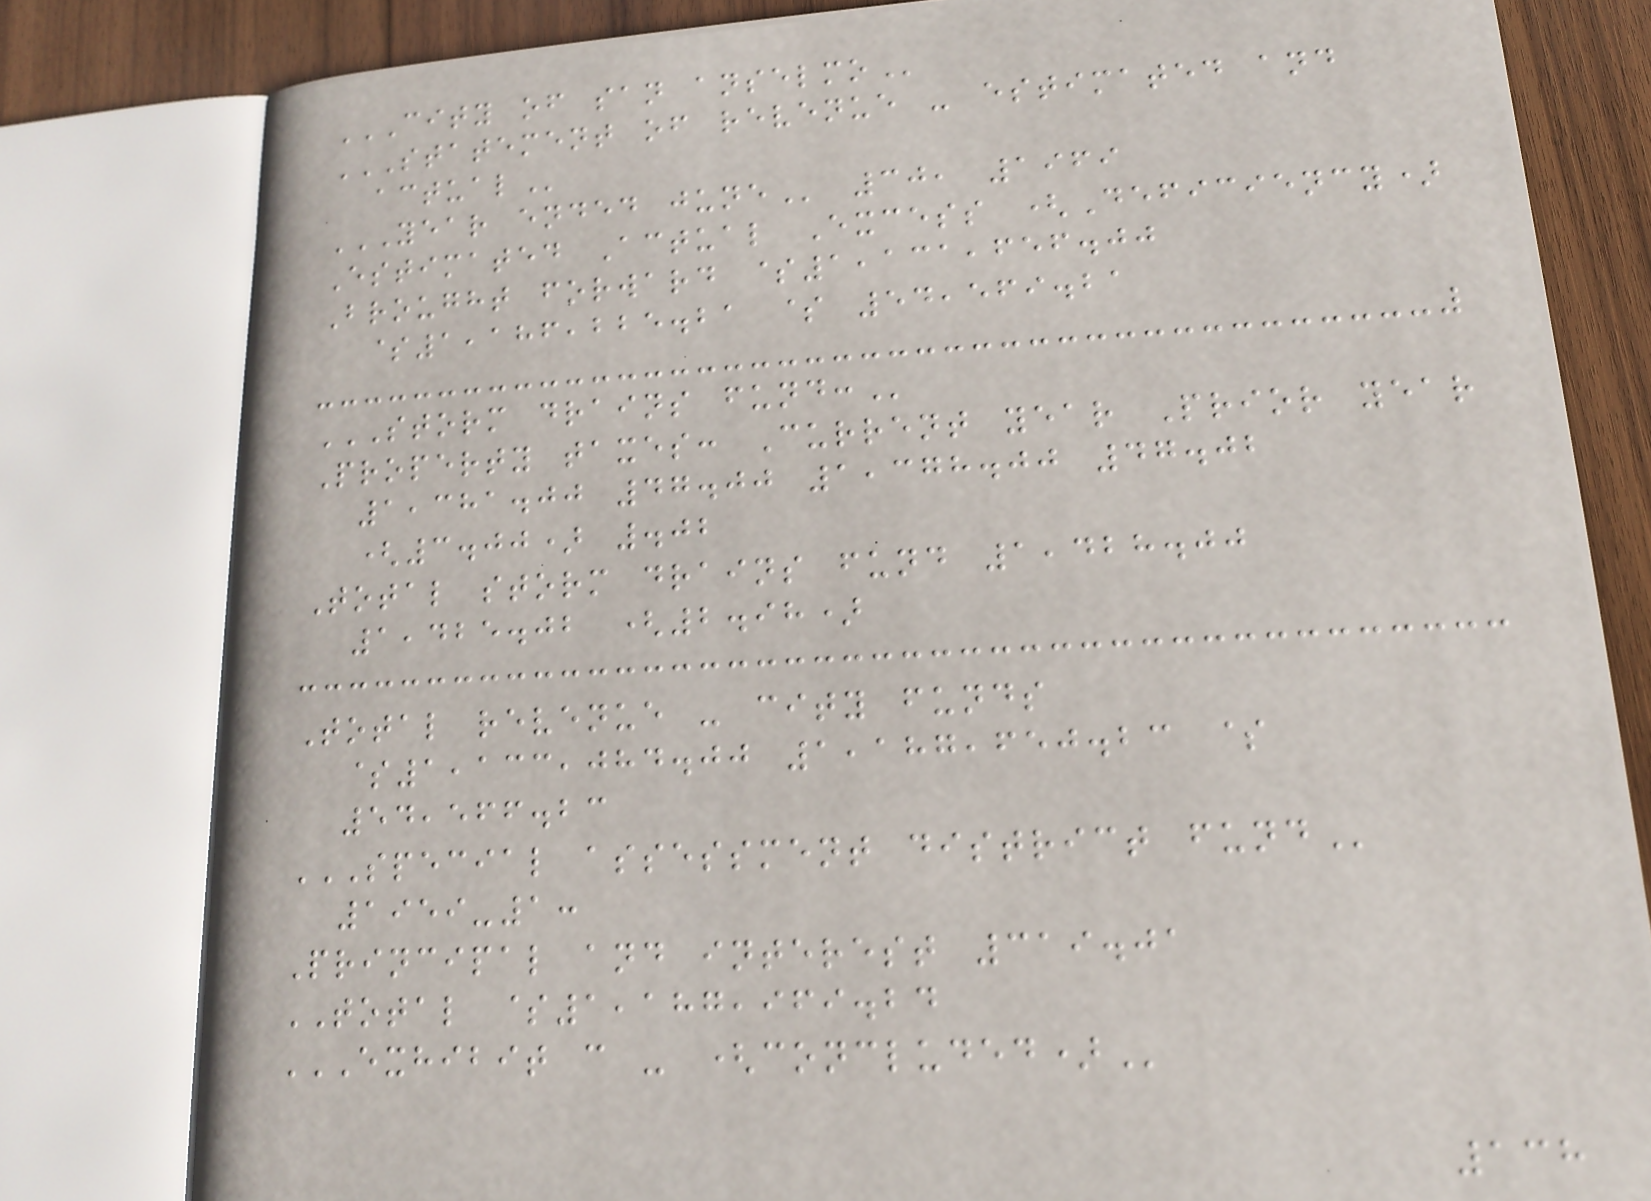CITY OF SAN ANSELMO
STATEMENT OF REVENUE - ESTIMATED AND
ACTUAL
YEAR ENDED JUNE 30, 1969
Estimated Actual Excess (Deficiency)
Brought forward $1,131,656.00
$1,186,225.21 $ 54,569.21
STORM DRAINS FUND:
Property taxes: Current year Prior year
1,381.00 47.00 1,378.00 47.02
(3.00) .02
Total storm drains fund 1,428.00
1,425.02 (2.98)
Total revenue - city funds
$1,133,084.00 1,187,650.23 $
54,566.23
SPECIAL ASSESSMENT DISTRICT FUND
1959-1:
Principal and interest 319.01
TOTAL $1,187,969.24
EXHIBIT C - (CONCLUDED)
138
